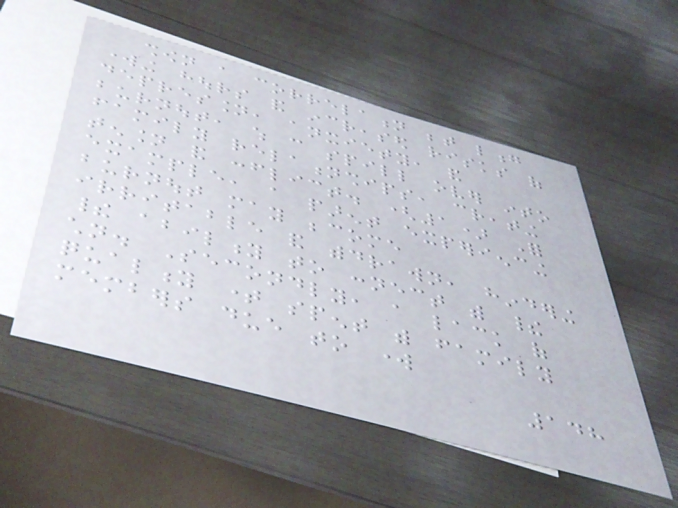shown a correlation between long
working hours and increased risks of
depression, anxiety, and
burnout, which can spill over into
family relationships, creating
tension and conflict. (1) For
example, a parent experiencing
burnout may become
irritable and withdrawn, hindering
their ability to connect with their
children. Secondly, a lack of
quality time spent with family
members due to work
148
